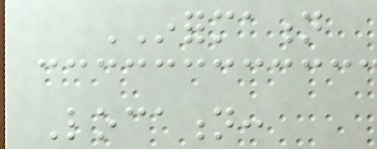INFORMATION
Location:
